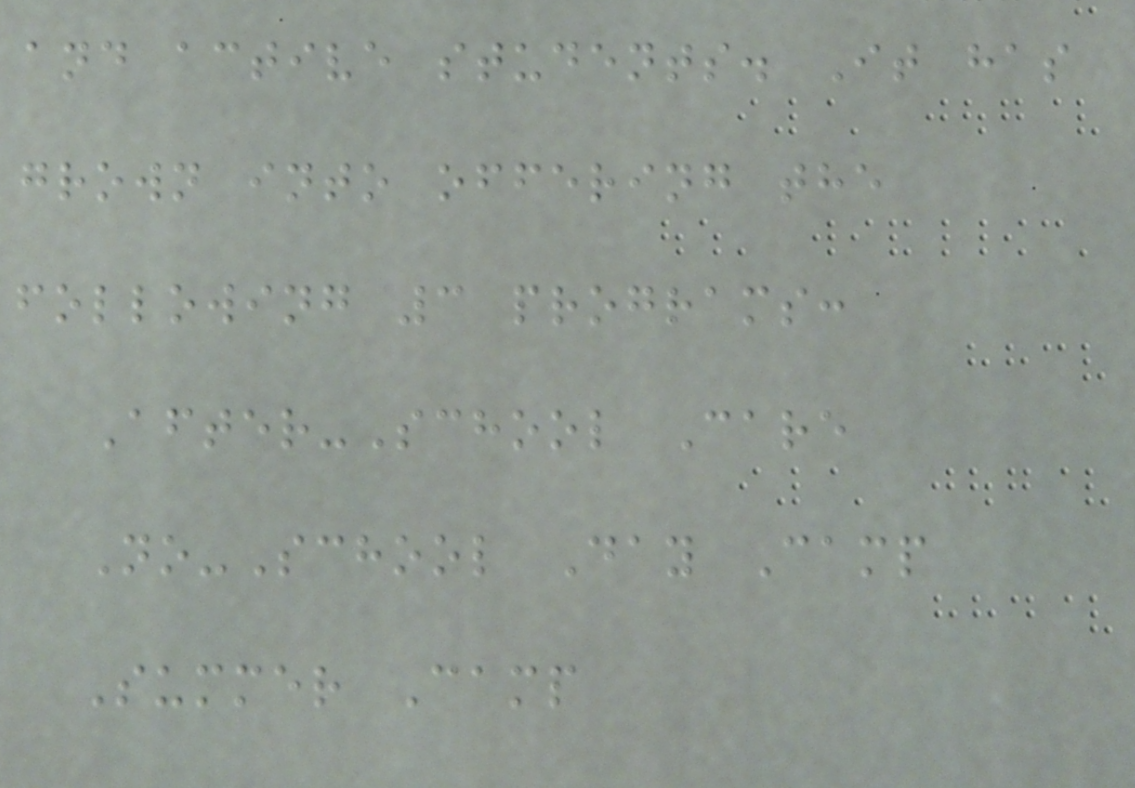and active students. It has
grown into offering the
following 3 programs:
After-School Care
No-School Day Camp
Summer Camp
